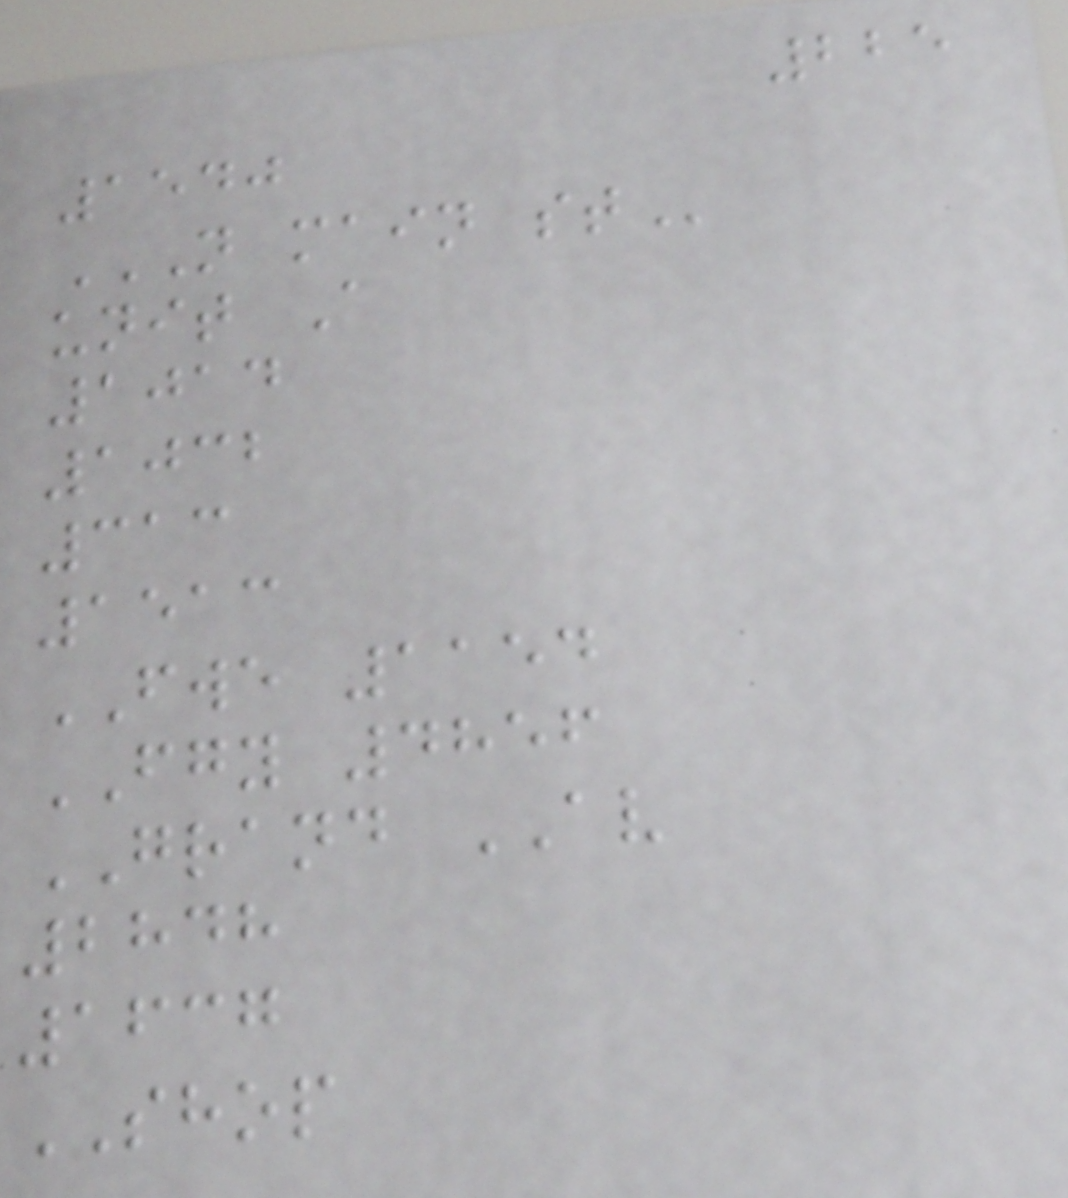225
1540
N MAIN ST
unit A
1014
1032
313
1513
FWE 1154
FGY 4856
GRAND AV
2848
1637
SHOP
